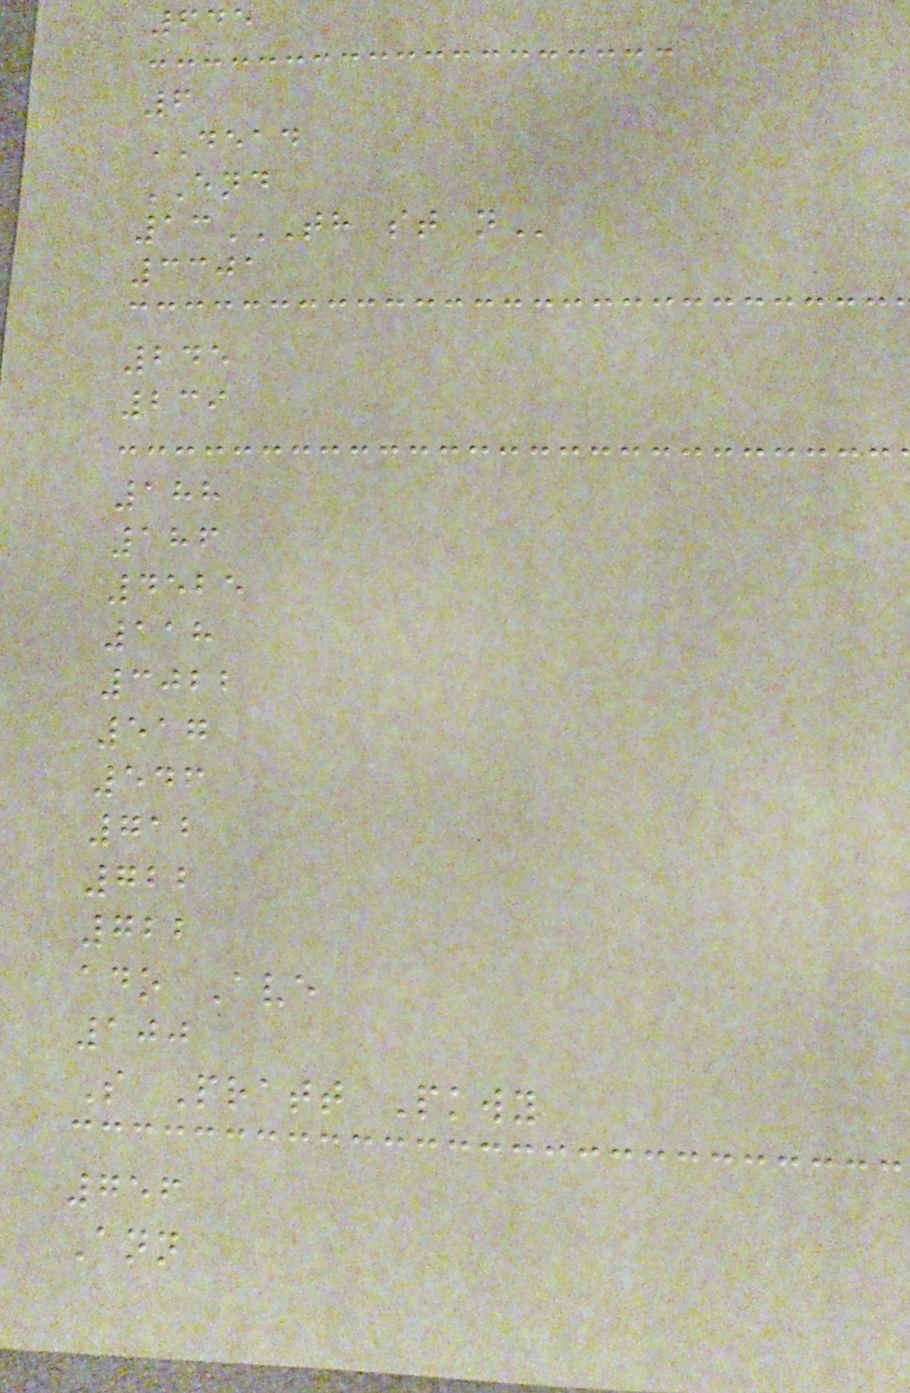645
6
DEAD
END
13TH ST N
3301
245
239
188
186
4525
118
3022
517
546
712
722
722
ado Ave
100
S Pratt Pkwy
756
Ann
